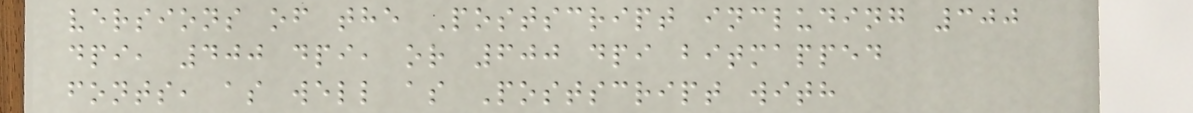versions of the Postscript including 300
dpi, 400 dpi, or 600 dpi bitmapped
fonts, as well as Postscript with
